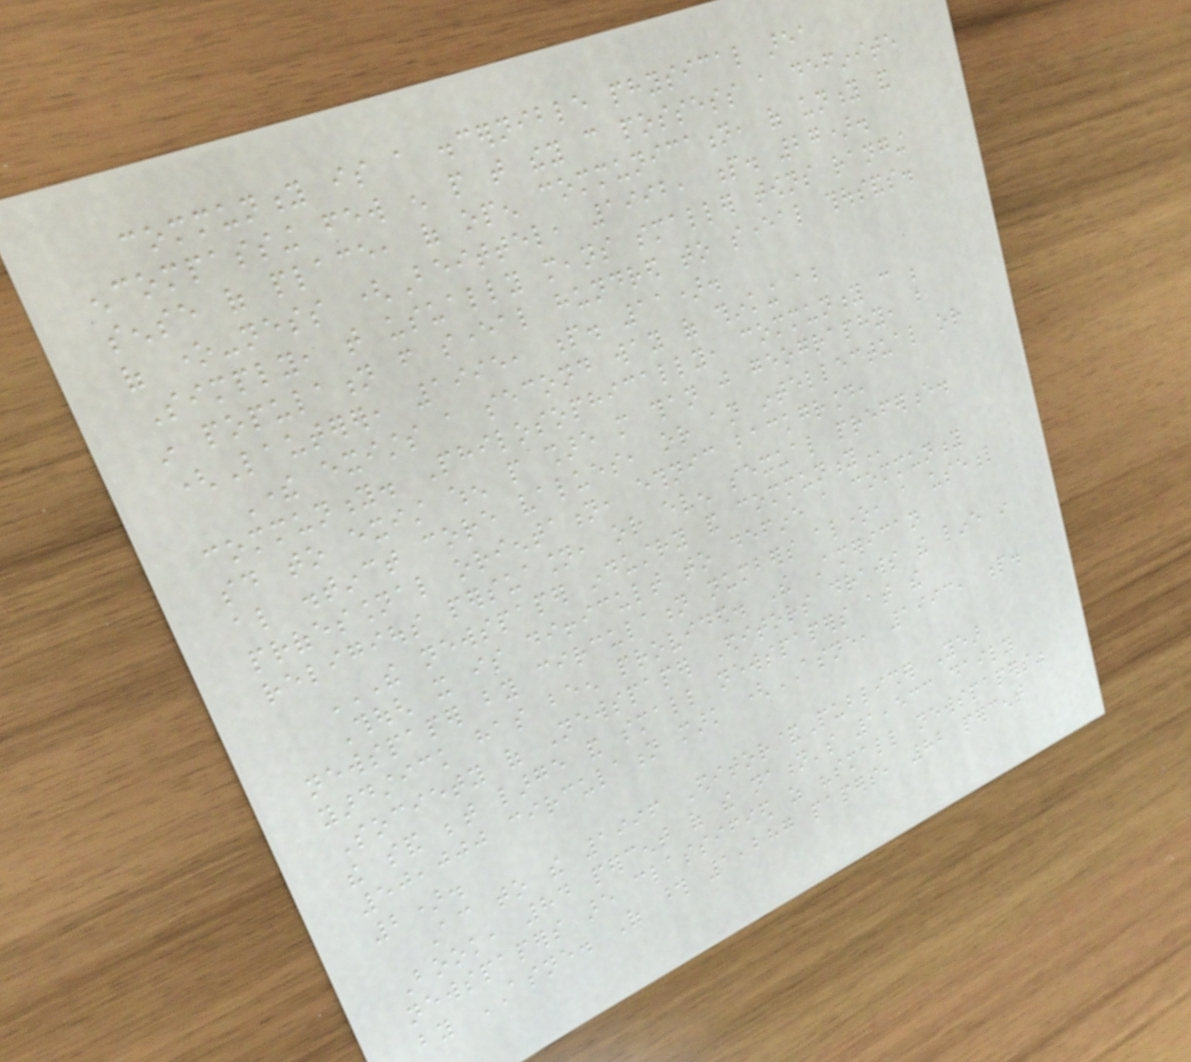community is a discernible physical area
encompassing few enough people that they can possess a definite
sense of place, of open communication, of unity and
of one-ness (Beittel, 1992, p. 27).
Simply, that usually means smaller towns ranging
in population from several hundred to several thousands.
(Lauterer, 1995, p. 11).
There exists a second way of thinking about
community. Philosophically, community can be
said to exist when people share more than just geography, but
also distinct core values, or an intellectual or
professional orientation, ethnic background,
religious persuasion, or even sexual preference.
THE NEWSPAPER INDUSTRY AND COMMUNITY
Though it is difficult to define a community
newspaper by circulation numbers alone, a useful
yardstick has been provided. The American
Society of Newspaper Editors draws the line in
the sand between large and small newspapers at the
50,000 circulation mark (ASNE, 1993, p.
2).
According to the 1996 Editor&Publisher Year
Book, 84 percent of the nation's 1,533 daily
newspapers are classified as "small newspapers"
by ASNE. Of those 1,287 papers, 82 percent
